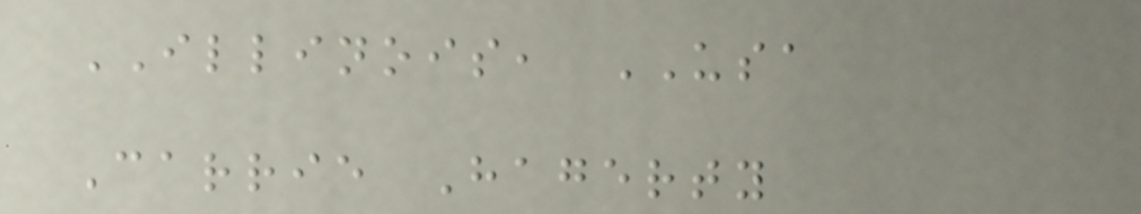ILLINOIS, USA
Carrie Hagerty
